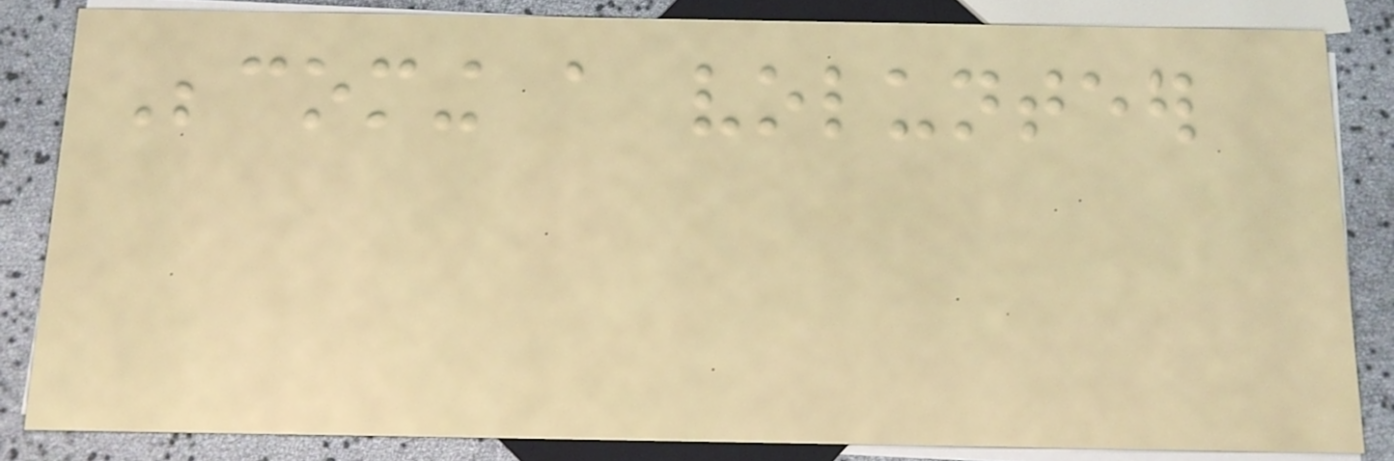Becoming a volunteer
